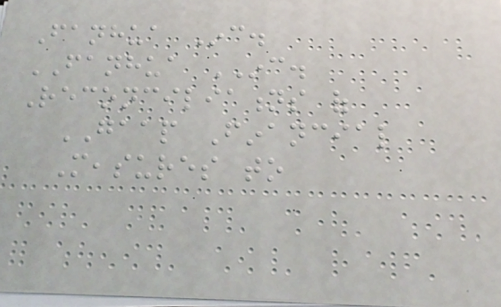Fanhua Inc.
FANHUA INC.
Reconciliations of
GAAP Financial
Measures to
